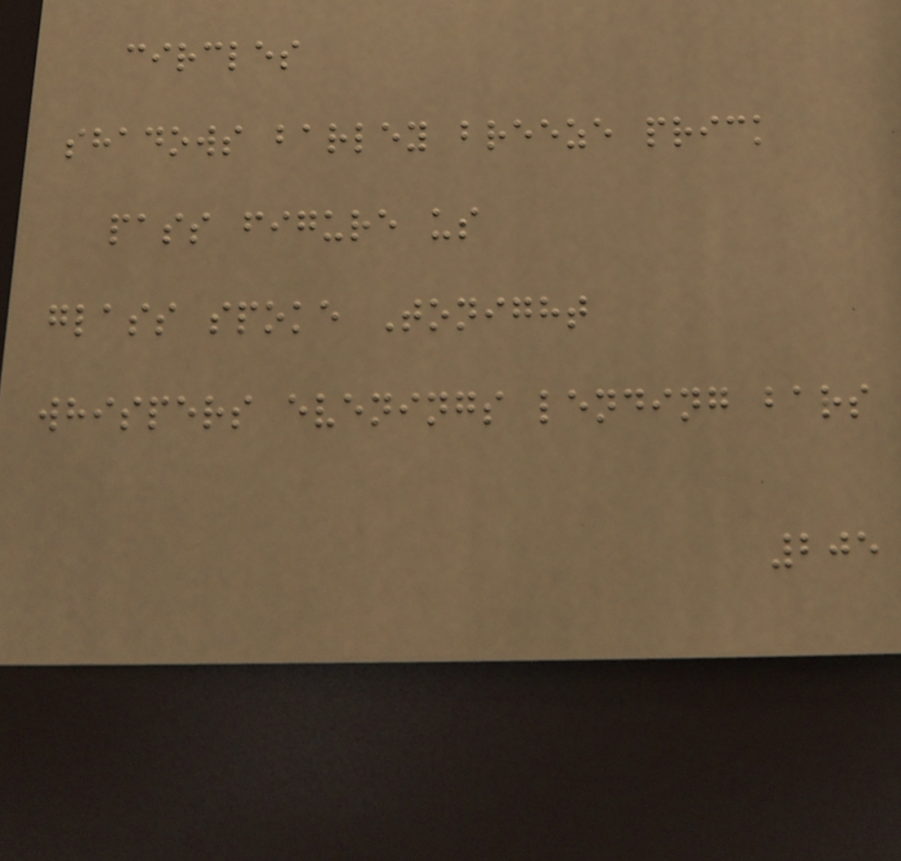circles
shadows barley breeze prick
pass figure us
glass spoke Tonight
whispers evenings lending bars
205
